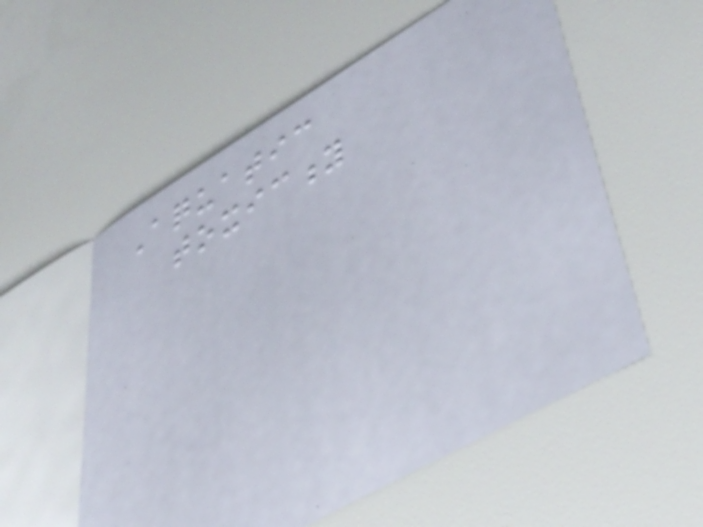Aquatic
toxicity
